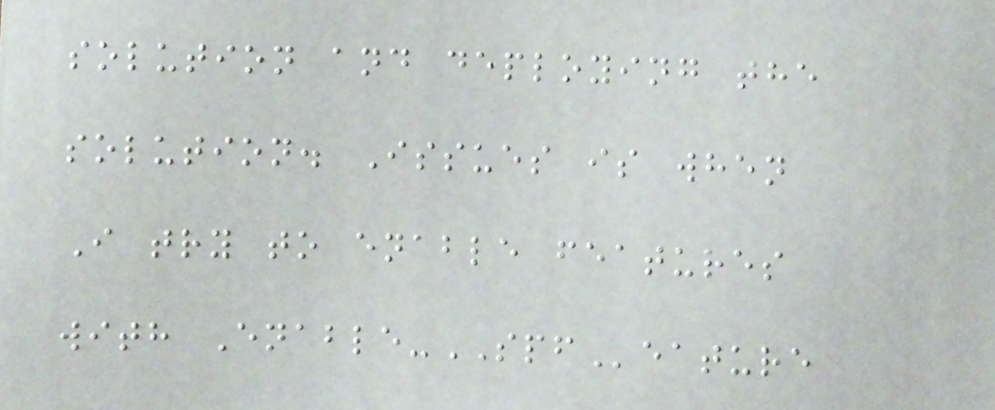solution and deploying the
solution. Issues is when
I try to enable features
with Enable-SPFeature
